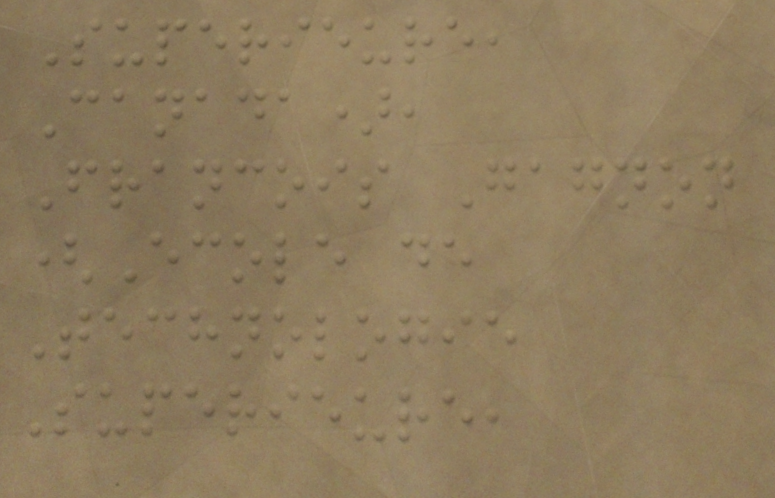Superieure,
Canada),
Francois Gagnon
(Ecole de
Technologie
Superieure,
